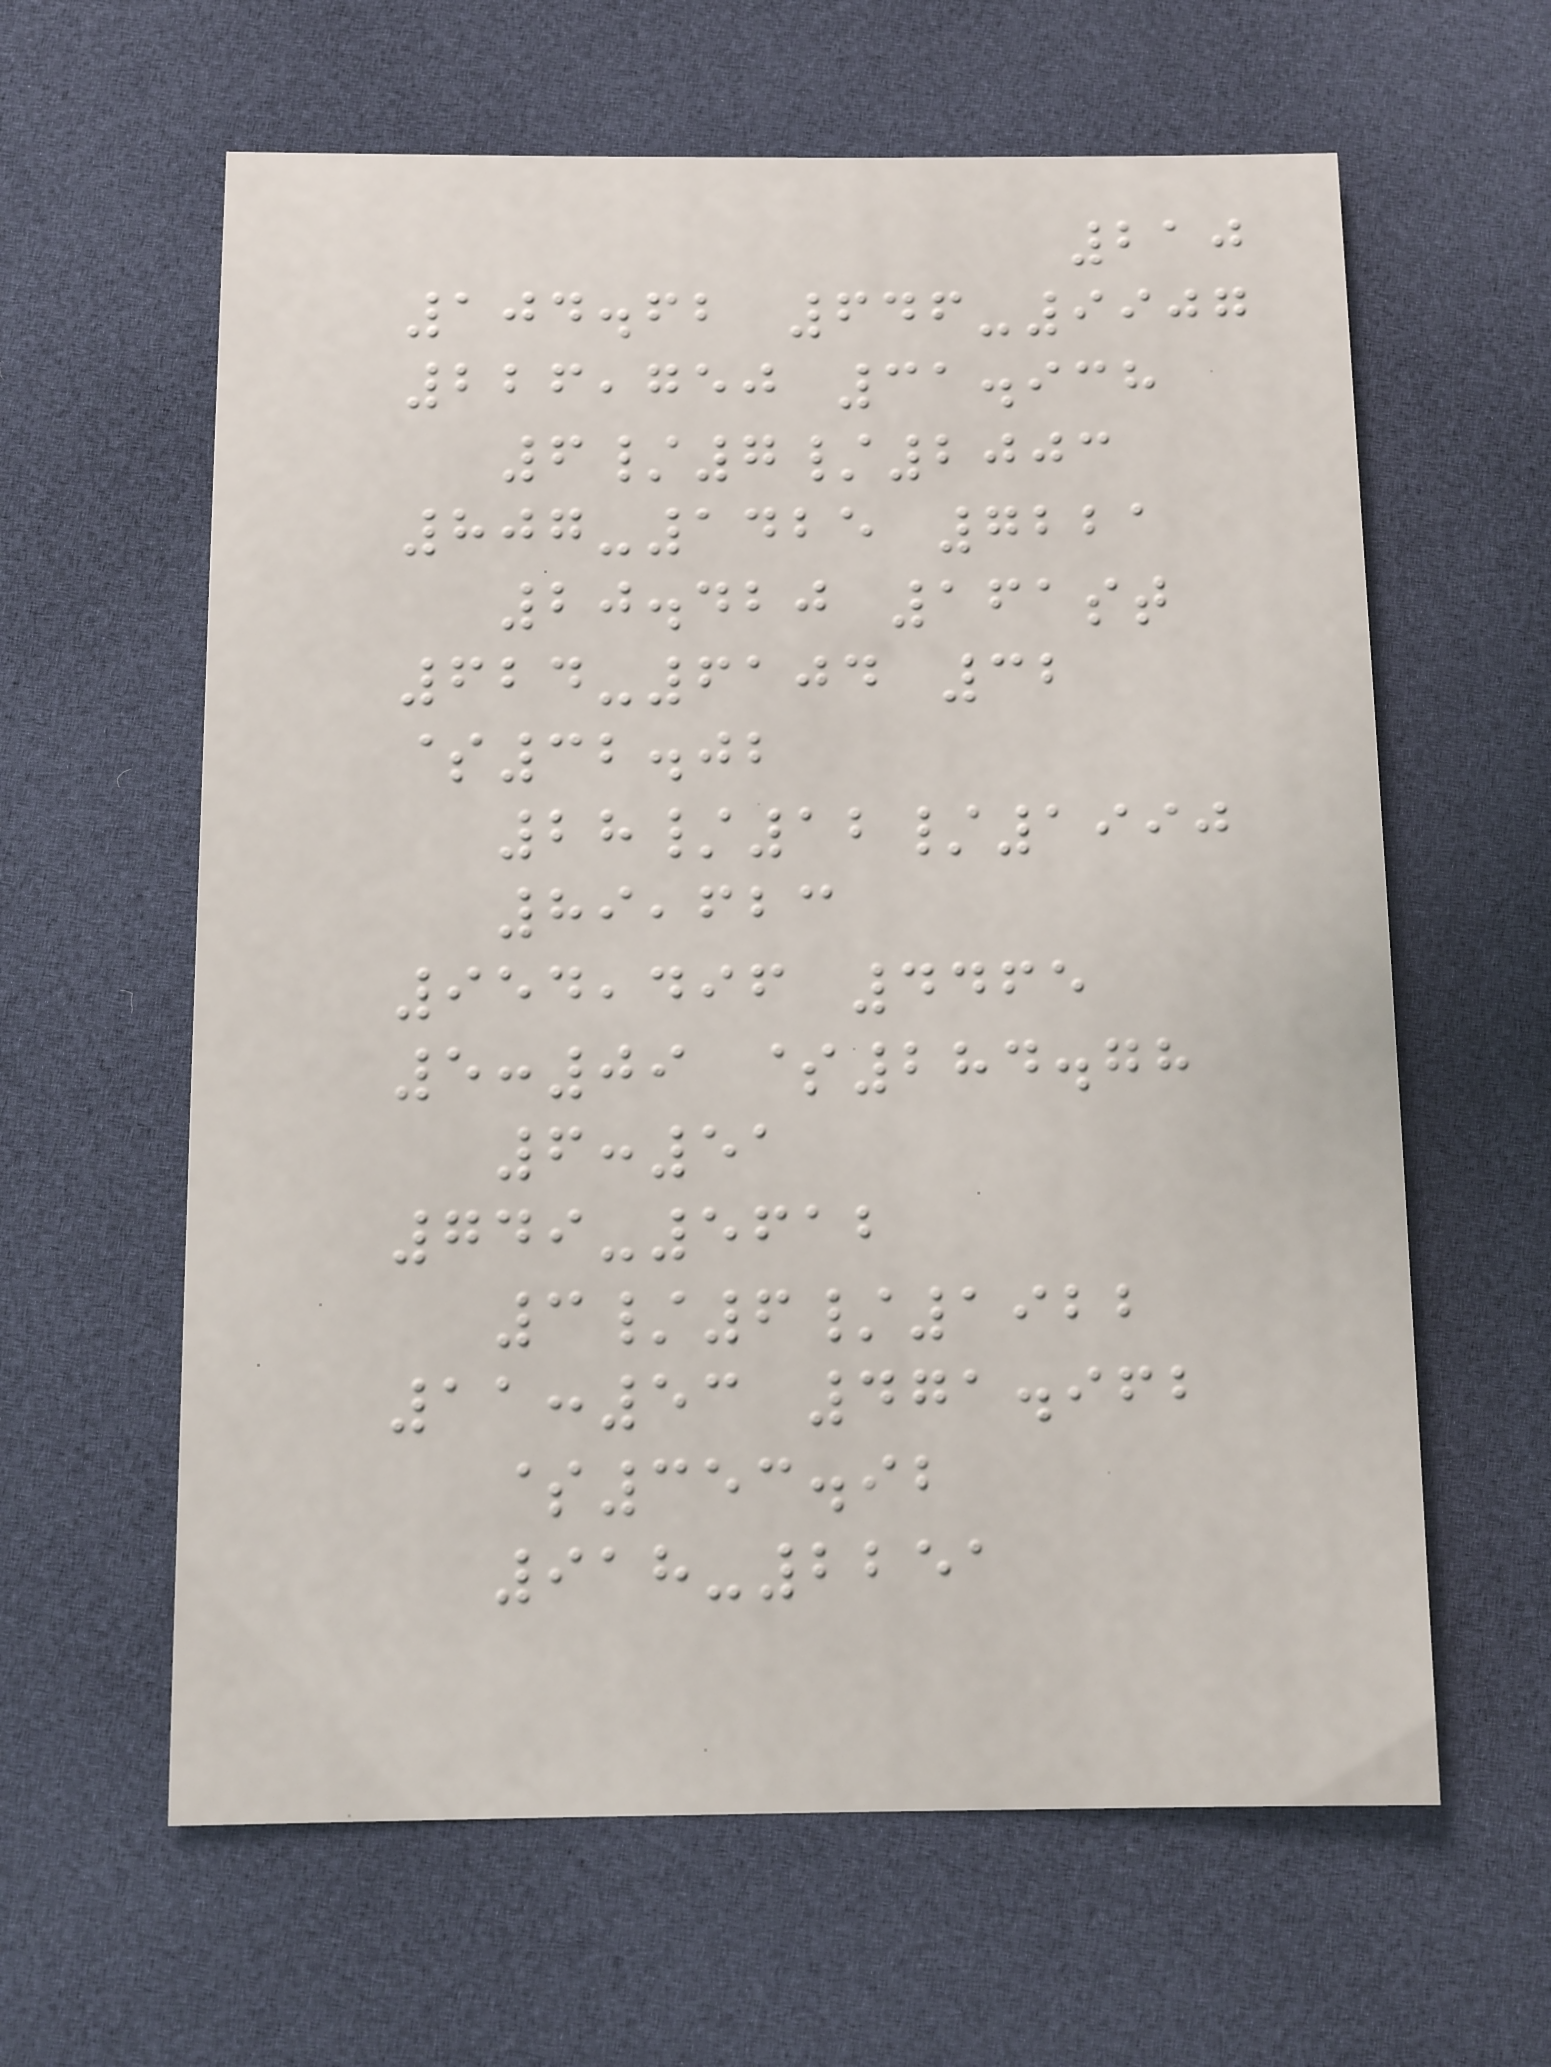210
104.62 646-9907
226,750 31.938
6/7/2003
807-1425 7221
20.420 161st
624-6104 32
$32.02
28/12/1990
89,623
954,496 4465
5:09 $284.78
6:51
749-5612
3/6/1922
11:53 471.962
$353.92
918-2251
